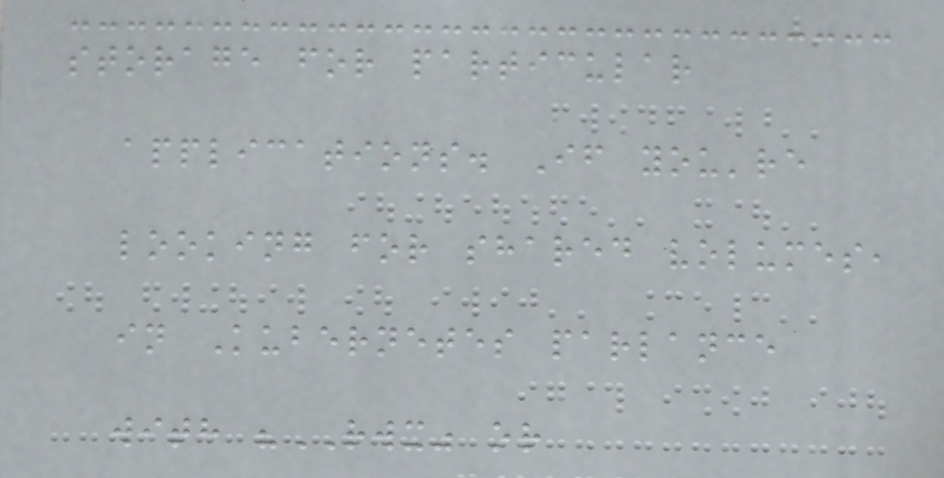storage for particular
applications. If you're
looking for shared volumes,
in Kubernetes parlance
with "RWX" or
